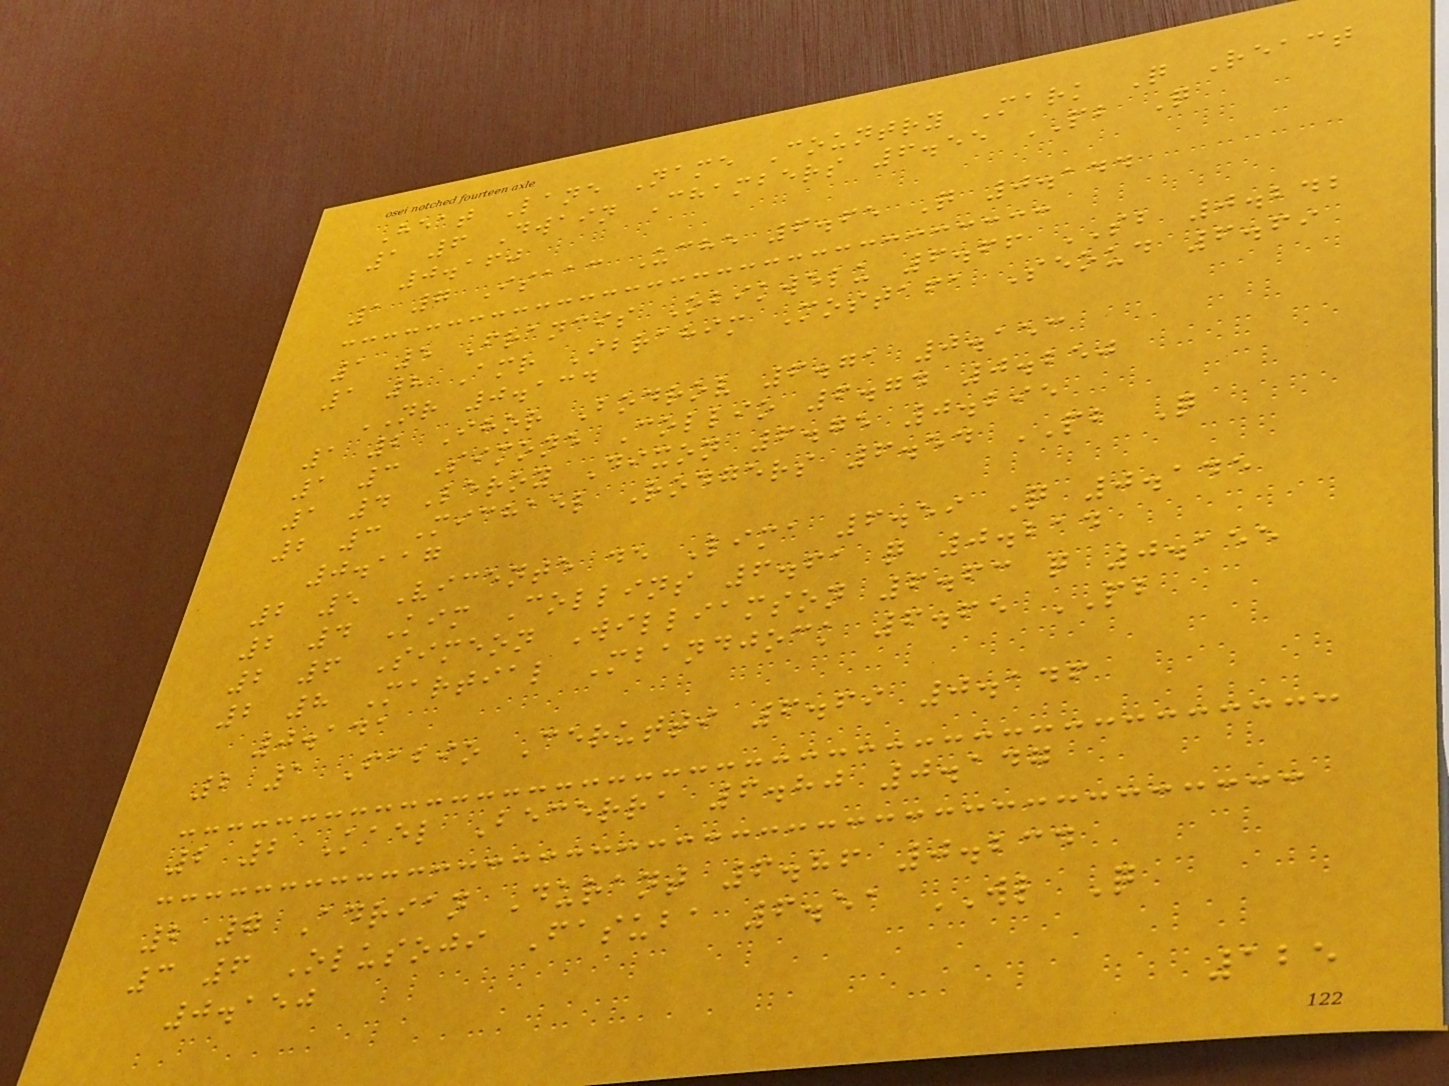Heat Lane Name Country Mark Q React
1 6 Dwain Chambers 6.55 PB Q
0.160
1 7 Isaac Uche 6.65 Q 0.144
1 5 Francis Obikwelu 6.66 SB 0.242
1 8 Amr Ibrahim Mostafa Seoud 6.69
NR 0.134
1 2 Ihor Bodrov 6.71 0.153
1 3 Simone Collio 6.74 0.250
1 4 Leroy Dixon 6.75 0.295
2 3 Michael Rodgers 6.54 PB Q
0.117
2 5 Vicente de Lima 6.59 Q 0.145
2 4 Kim Collins 6.61 q 0.214
2 6 Simeon Williamson 6.63 q 0.155
2 8 Martial Mbandjock 6.65 PB
0.141
2 1 Fabio Cerutti 6.69 0.146
2 2 Kael Becerra 6.80 0.147
2 7 Adrian Durant 6.86 0.234
3 6 Olusoji Fasuba 6.51 WL Q
0.150
125
